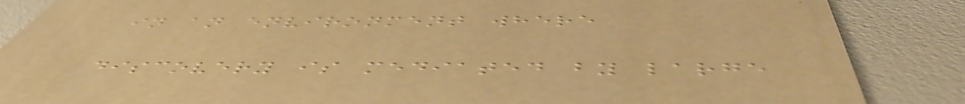in an environment where
discovery is mediated by large
